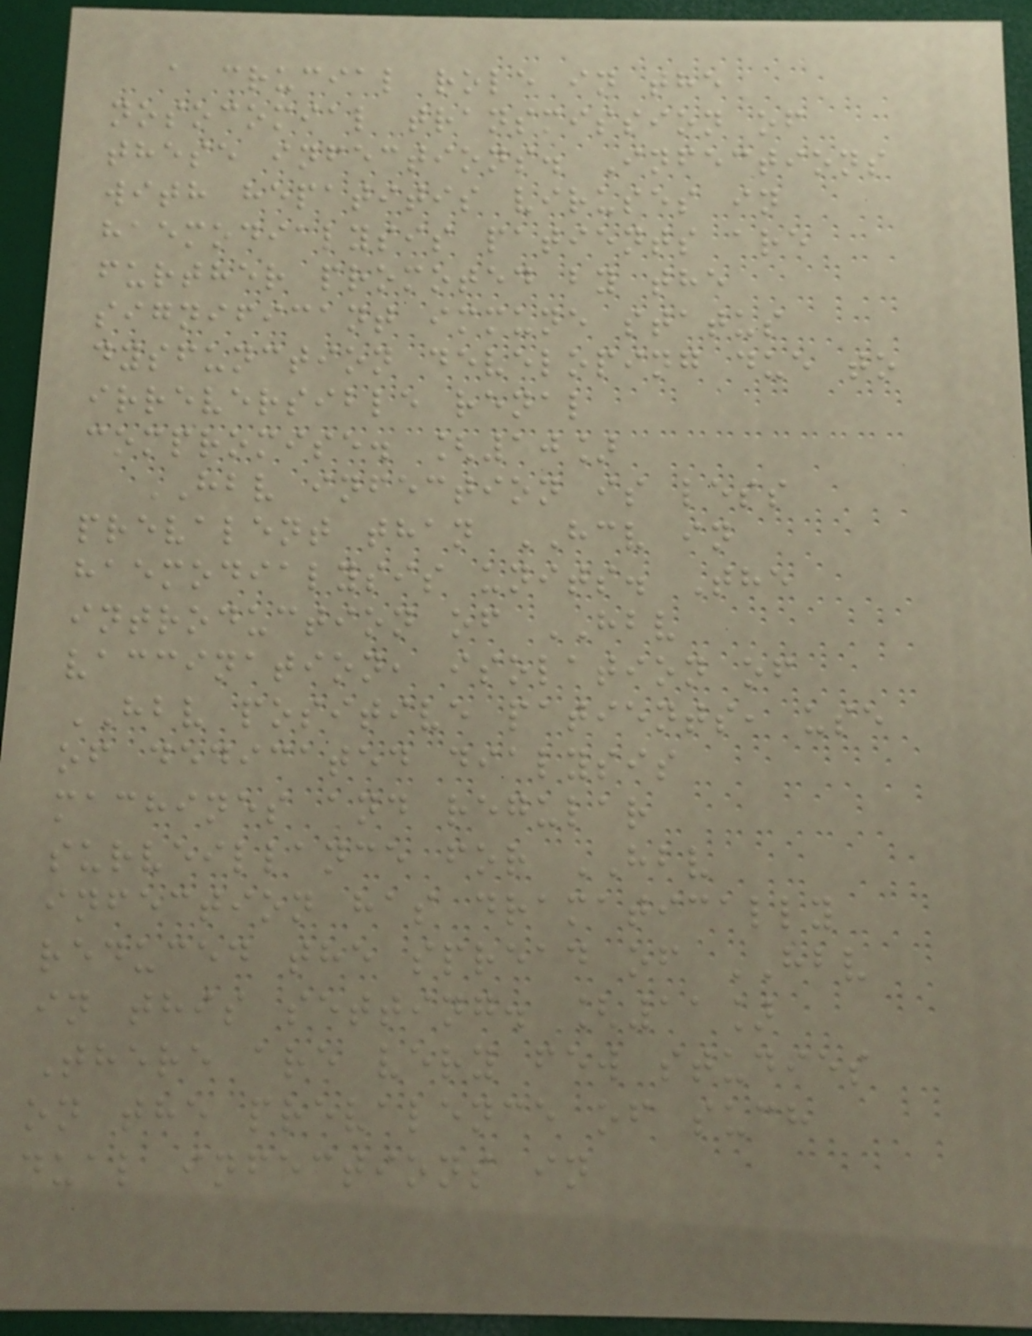a crucial role in the
nosocomial transmission of
these infections. Infections
with hepatitis viruses in
haemodialysis patients are
further promoted by the
significant immune status
dysfunction developing due to
irreversible renal
compromise. [10]
HBV infection is less
prevalent than HCV in
haemodialysis units. The
introduction of HBV
vaccination, isolation of
HBV positive patients, use
of dedicated dialysis
machines and regular
surveillance for HBV
infection has dramatically
reduced the spread of HBV
in this setting. [11]
There are very few studies
on the prevalence of such
dual infections in
